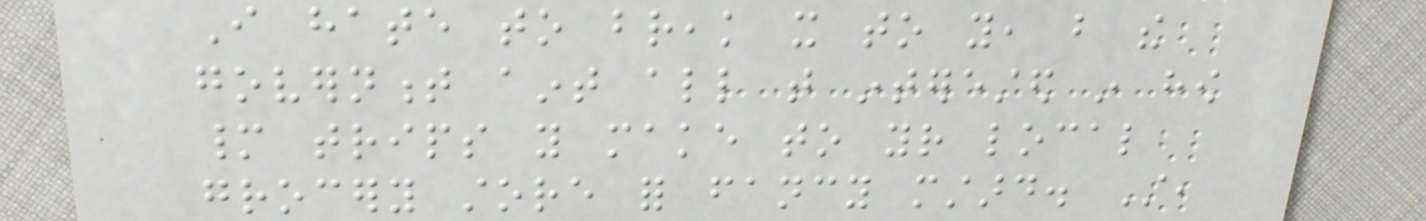I hate to break it to you, but the
government aint all that interested in how
many trips you make to your local
grocery store for fancy mustard. Still,
